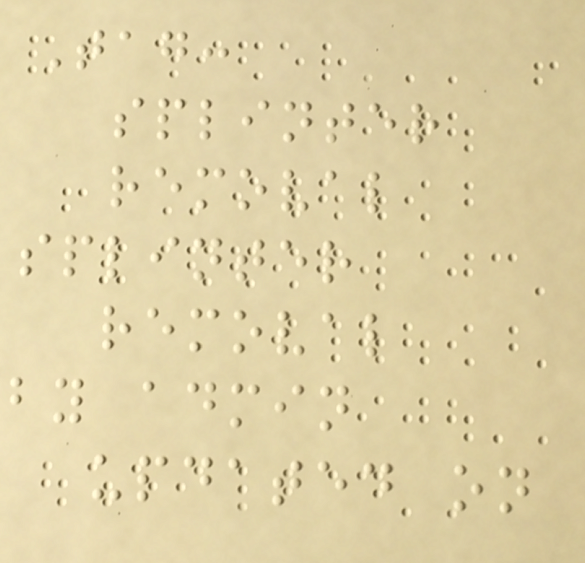Tag:
splinter
removal
splinter
removal
by admin
updated on
